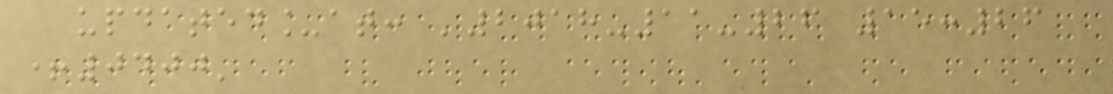updated_at: '2018-11-26 15:26
+0400'
